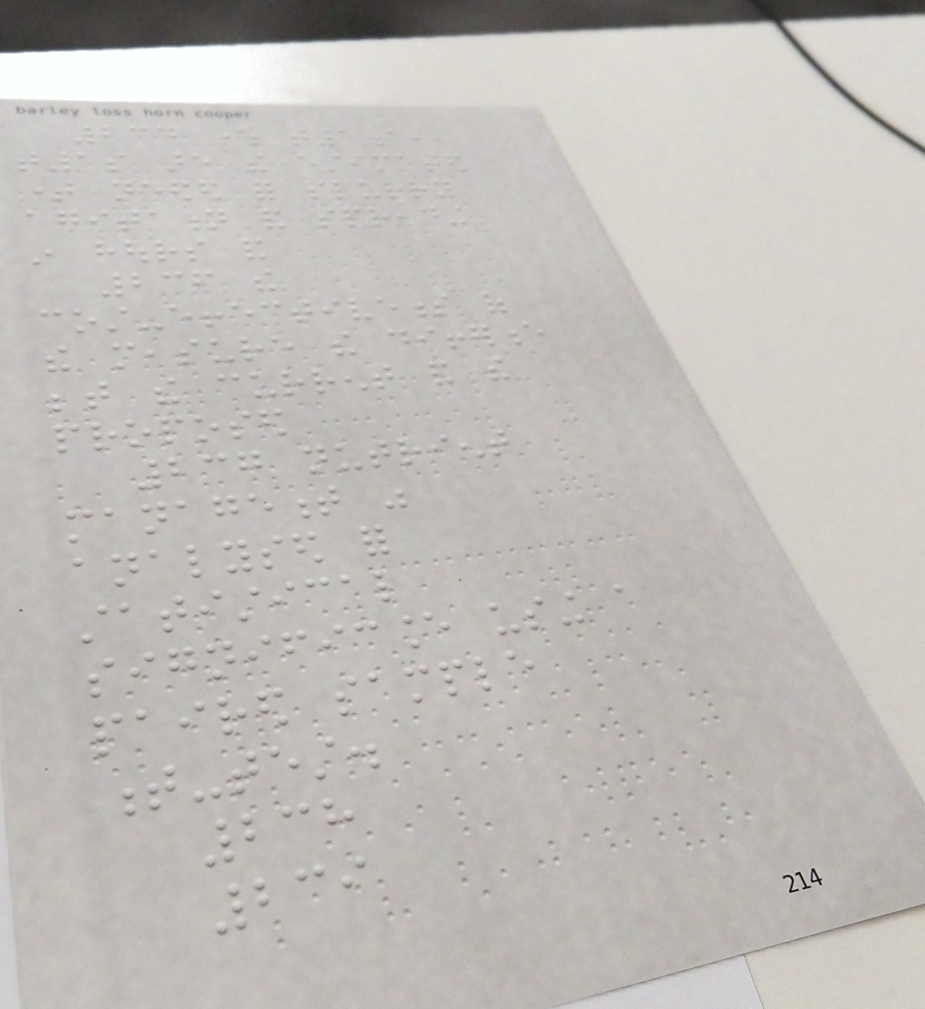234 where t1a,
t1s are the estimated
time needed for slurry
agitation and spreading
in hours and
236 the
cost-effectiveness of
the measure the difference
between the current and the
proposed
237 nutrient
management was
analysed for
statistical
significance using a
paired sample
t-test.
238
239
